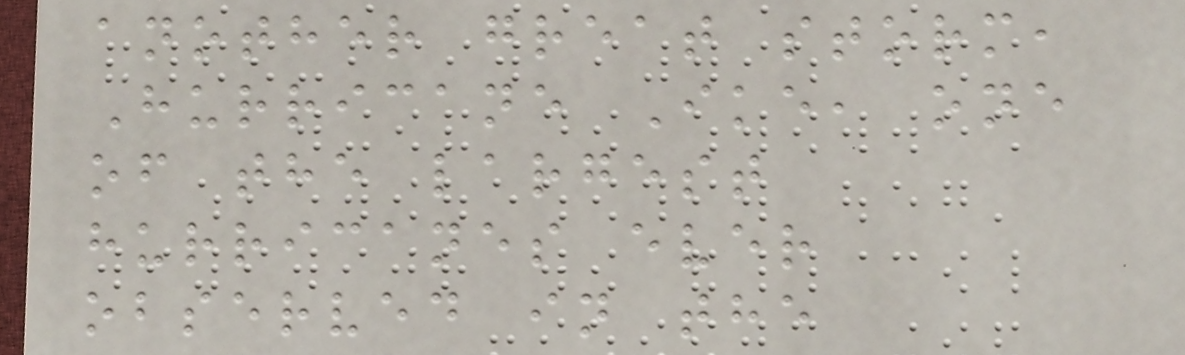another great storm,
Hurricane Ike, one
of the largest
hurricanes ever
observed in the
